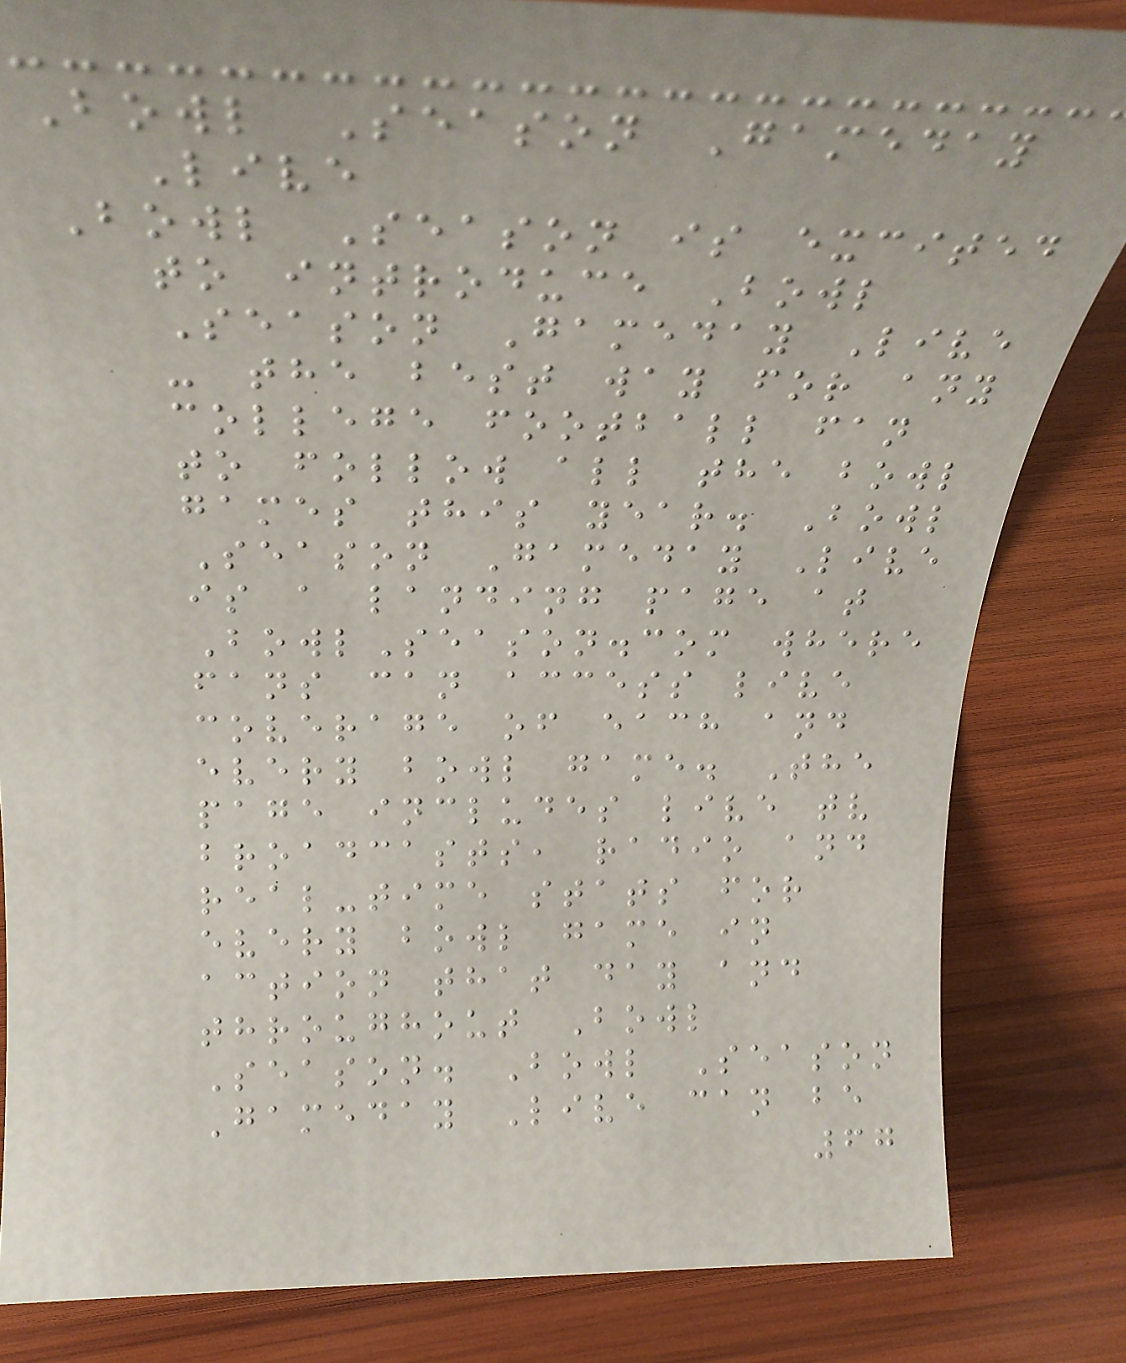Bowl Season Gameday
Live
Bowl Season is excited
to introduce Bowl
Season Gameday Live
- the best way for any
college football fan
to follow all the bowl
games this year. Bowl
Season Gameday Live
is a landing page at
BowlSeason.com where
fans can access live
coverage of each and
every bowl game. The
page includes live tv
broadcasts, radio and
real-time stats for
every bowl game in
action that day and
throughout Bowl
Season. Bowl Season
Gameday Live can be
67
